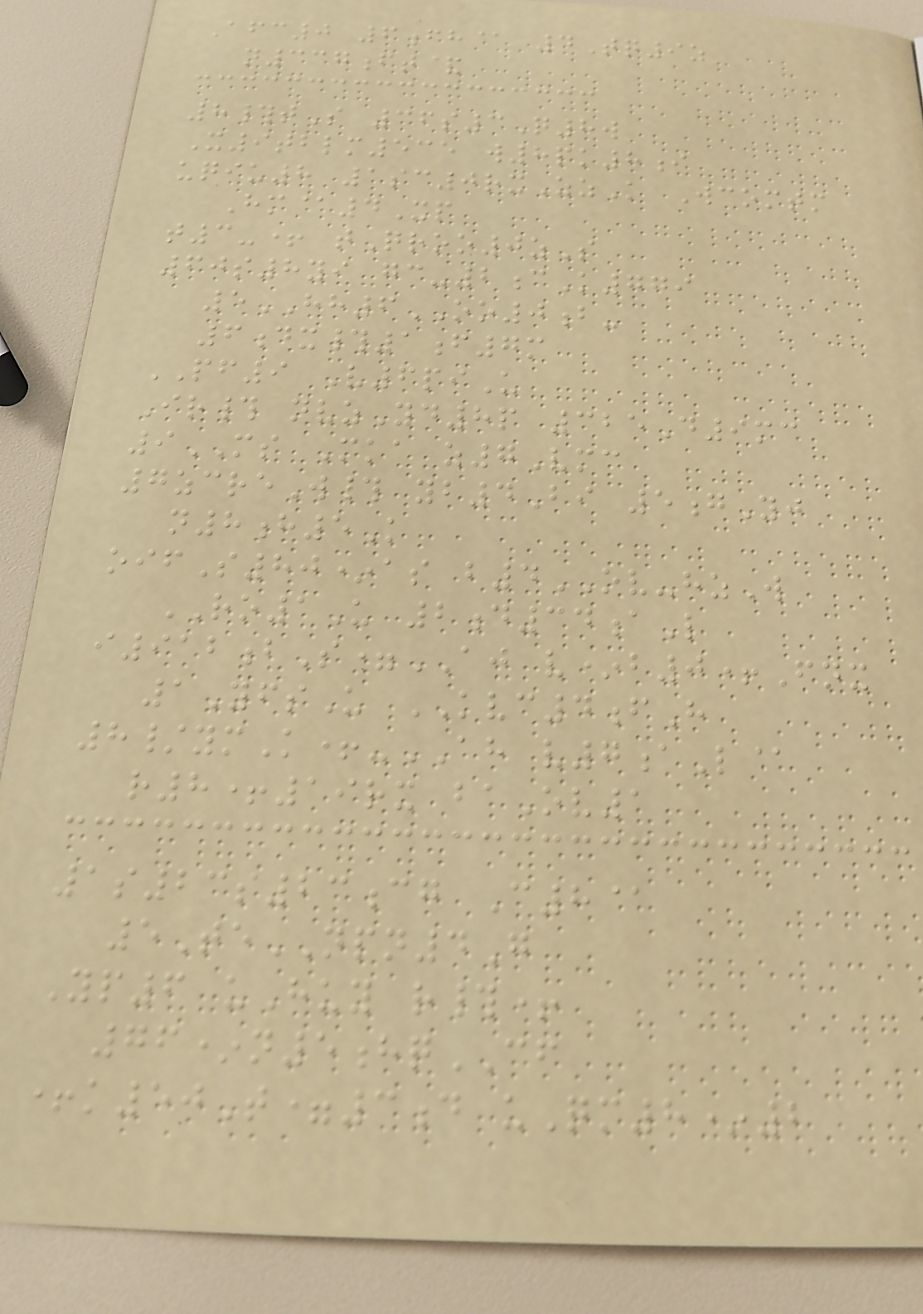Afc0 6fh@ 4Tq9z
n337ft&
8#tS 36s3Q8w
X9tblm535 w8pk8i
uqiu8 1sc0rxZzK Wcomtm
Hm@4Xp
t3-+ tQroo0zS
60s8yi gc-2cK779
5HH6OO0b-
6dx#1f7m
PF9 V6piU
Ir# nvzYd8p 325D9mc
9MS Mka z7Vmc
7zcreW# yb4Bi 5gYj
n8h5K
oifS80*as b4OV-hzW
RO1U 2d34aL
i912bS=AJ v*b0+Fnx
1YfsU KVC4fH
8/ymK+-AH v7aL@
r8+19rx baOv1
1s23s23cg C8@
5TeNPN4G
Yp6 uHuy r#+
76*n5hqCF
+k50T=3d uQm8*2
